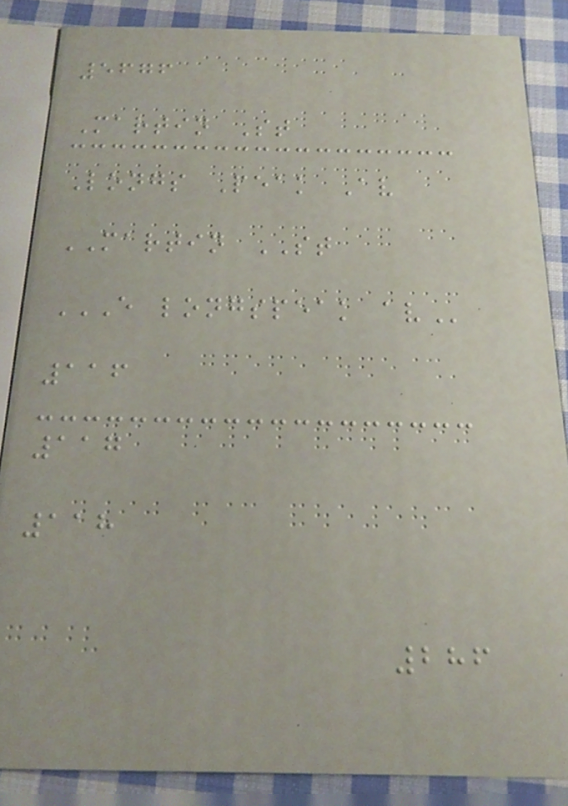5676
Martin St
Longs Peak Av
MARTIN ST
E LONGSPEAK AV
116
117
118
286
